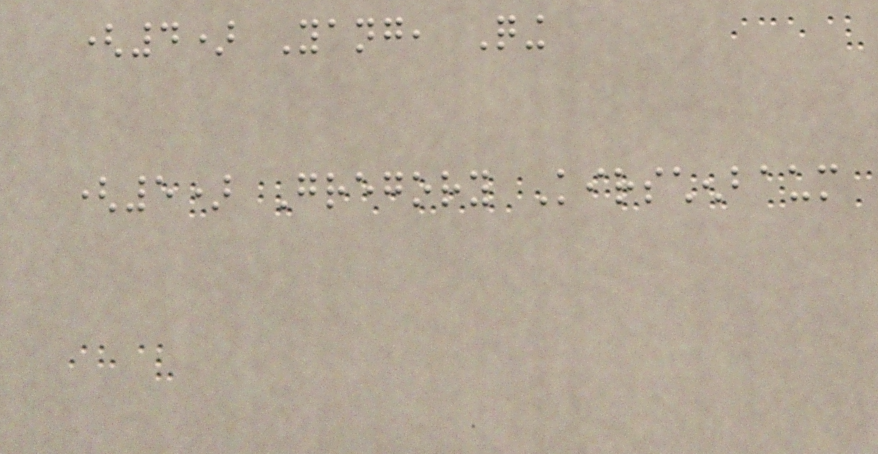(4) Yang, Qing
(5) Gregory Kirschenbaum
